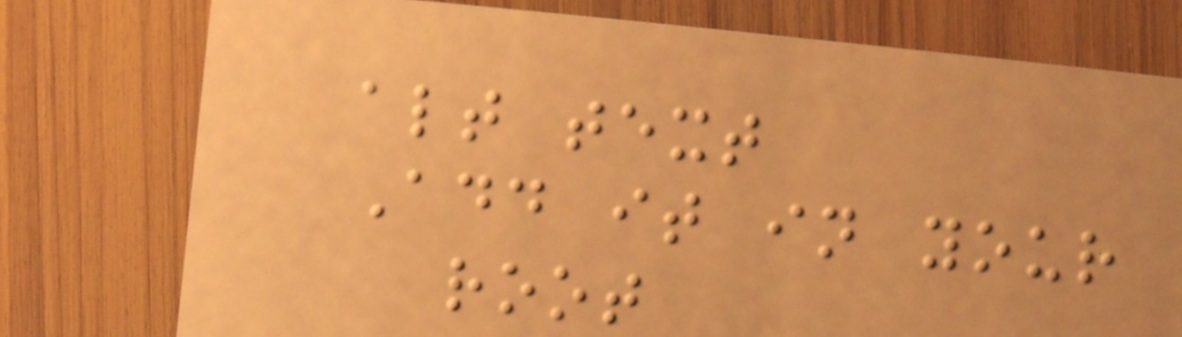alt text
Add it in your
root
